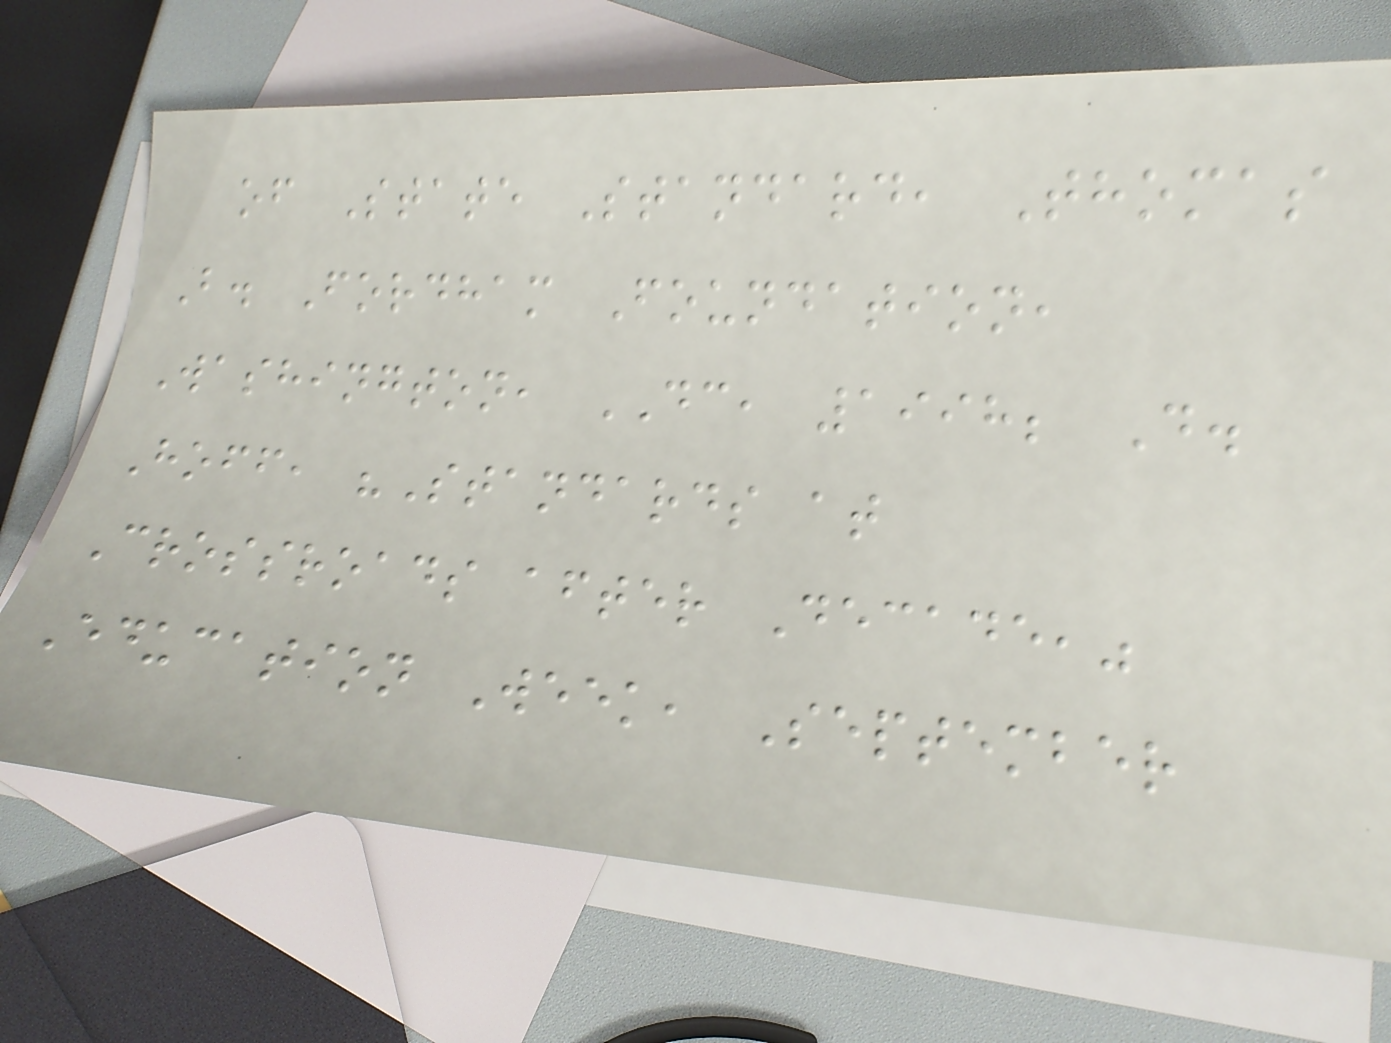of State Standard, Thomas
B. Fordham Foundation,
Washington, DC, 1998; D.
Hoff, "Standards at
Crossroads after Decade,"
Education Week, September
